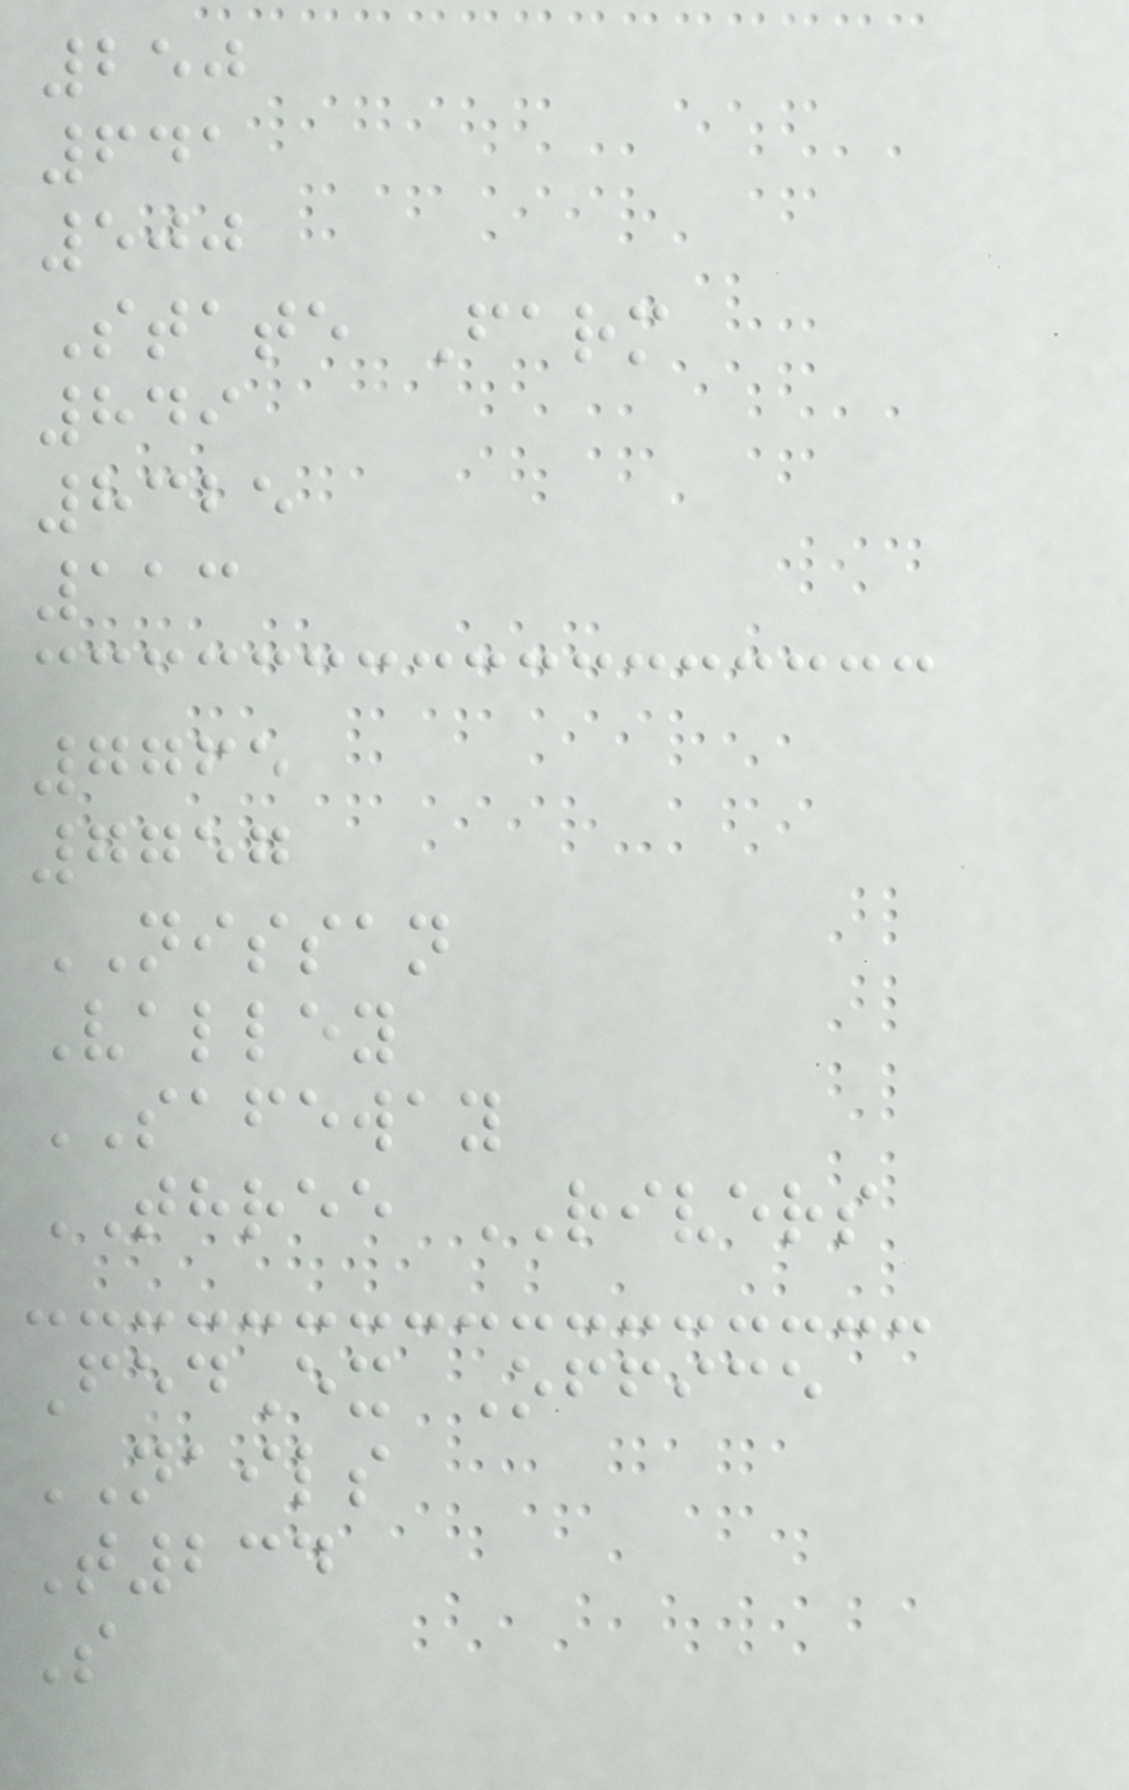250
641
500
State Farm
849
8325
113
7765
7757
NISSAN
Valley
SAFEWAY
THREE RIVERS
FedEx Office
NAILS
T234
S
